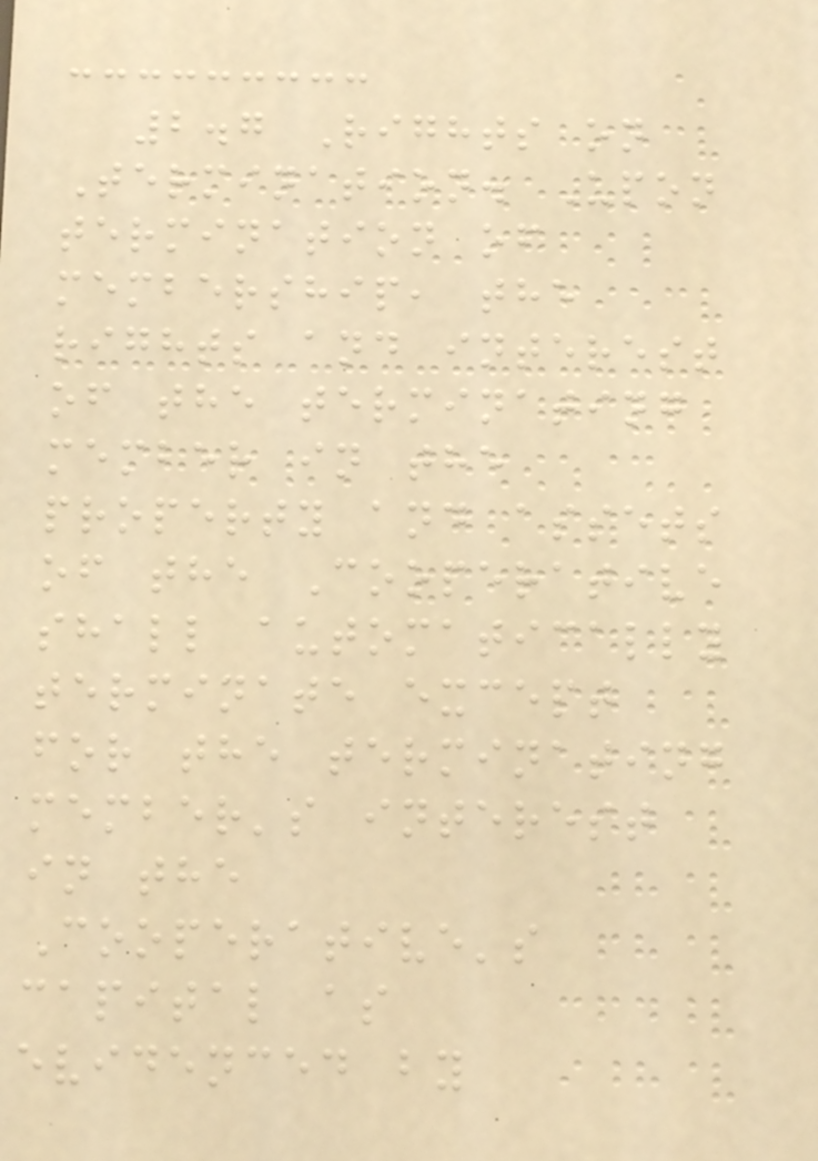2.7 Rights on
Termination. Upon
termination of
membership, the
rights and interest
of the terminating
member in the
property and assets
of the Cooperative
shall automatically
terminate except
for the terminating
member's interest
in the
Cooperative's
capital as
evidenced by
